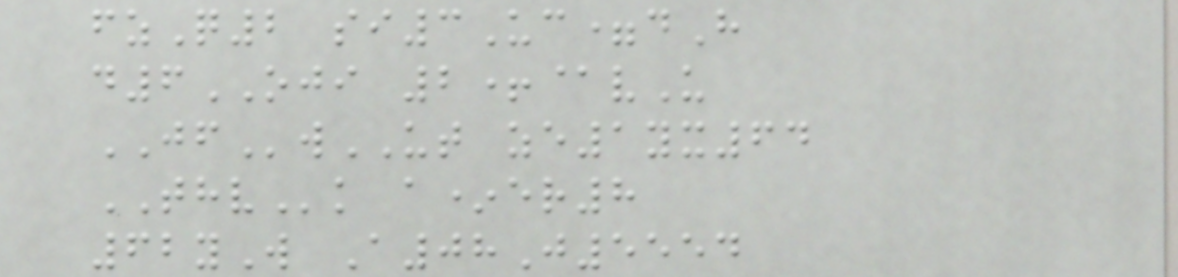fzQ2 si3Uc=dH
d6OJI 2+@vU
JFwUT ze1yx64
THVk a*er8
62yW A08J5554
